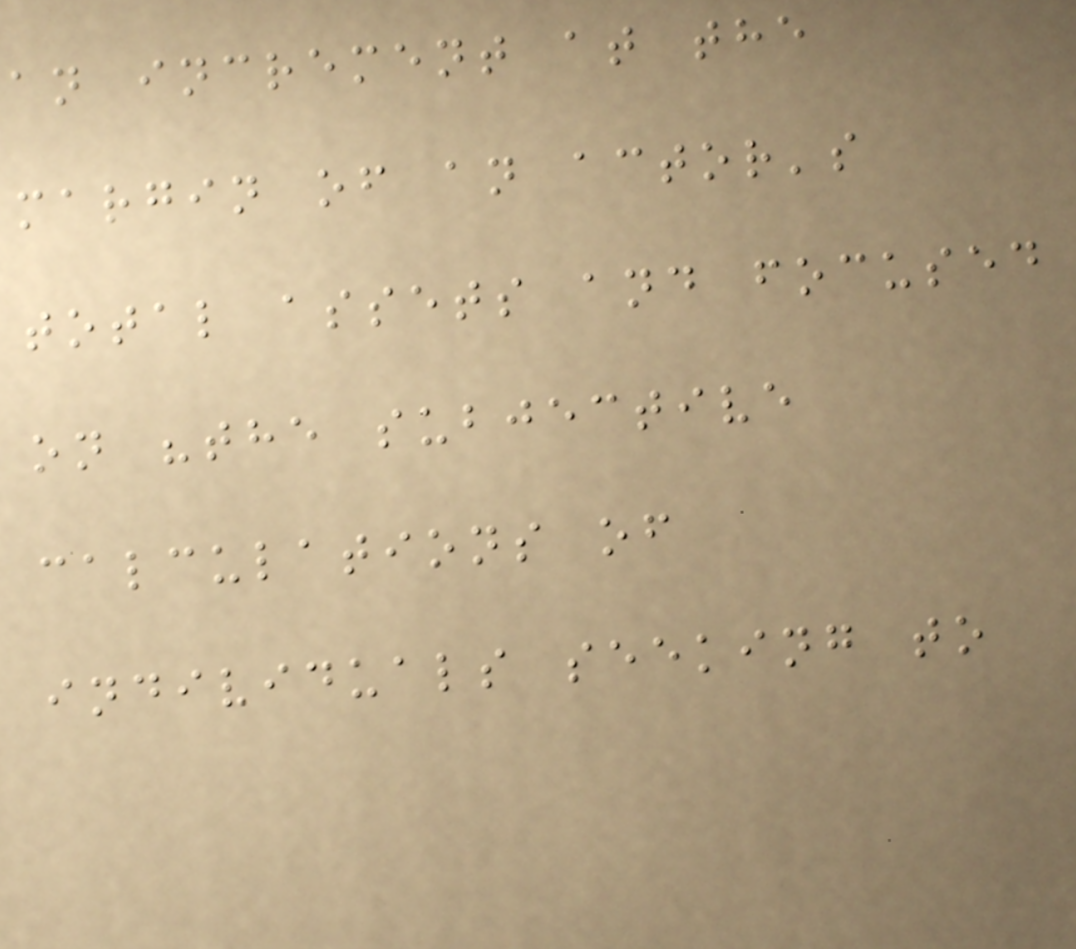an increment at the
margin of an actor's
total assets and focused
on "the subjective
calculations of
individuals seeking to
